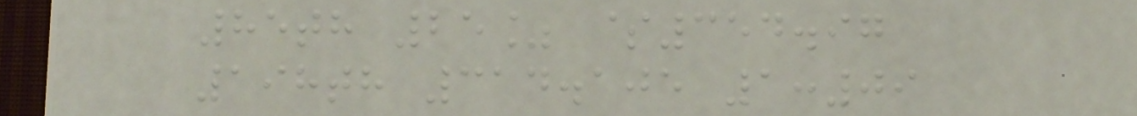85th 25% $354.97
198th 314.105 1:09
